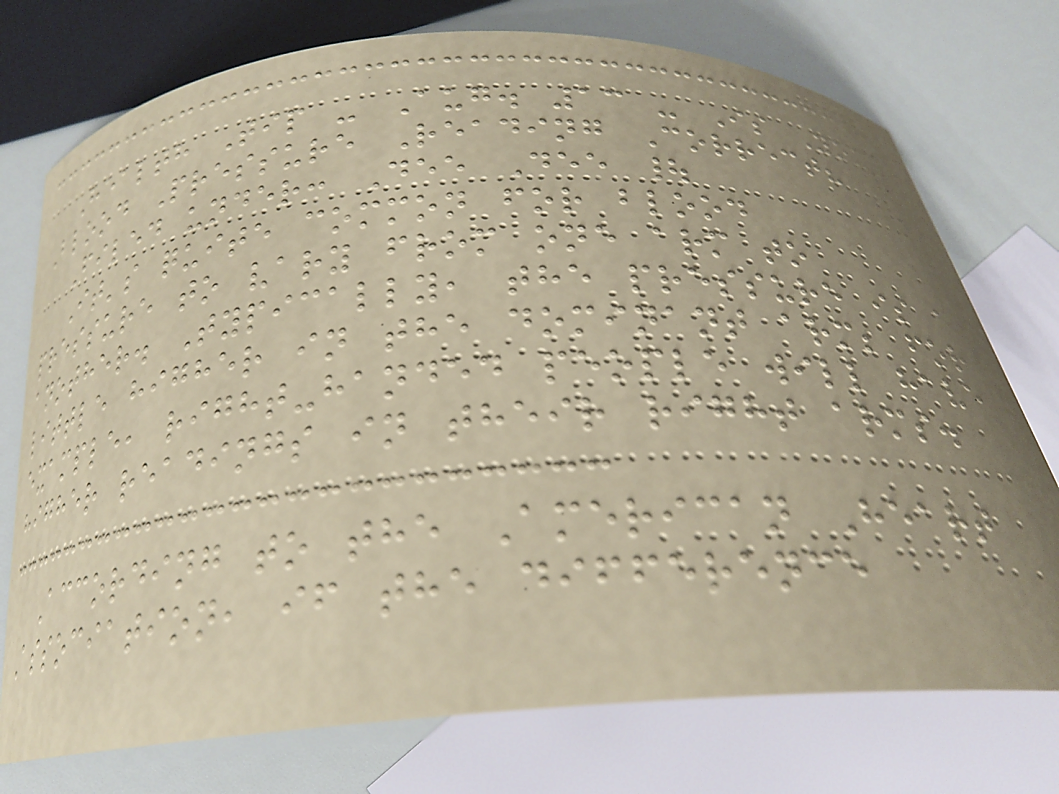Health Tip - Aug. 13 - Is Your
Blood Pressure Reading Correct?
Filed under: Dee Dee |
It's quite common for blood
pressure to vary from one arm to
another. Typically, the pressure is a
little higher in the dominant arm; for
example, right-handed people will have
higher readings in their right arms.
According to the American Heart
Association, if the difference
